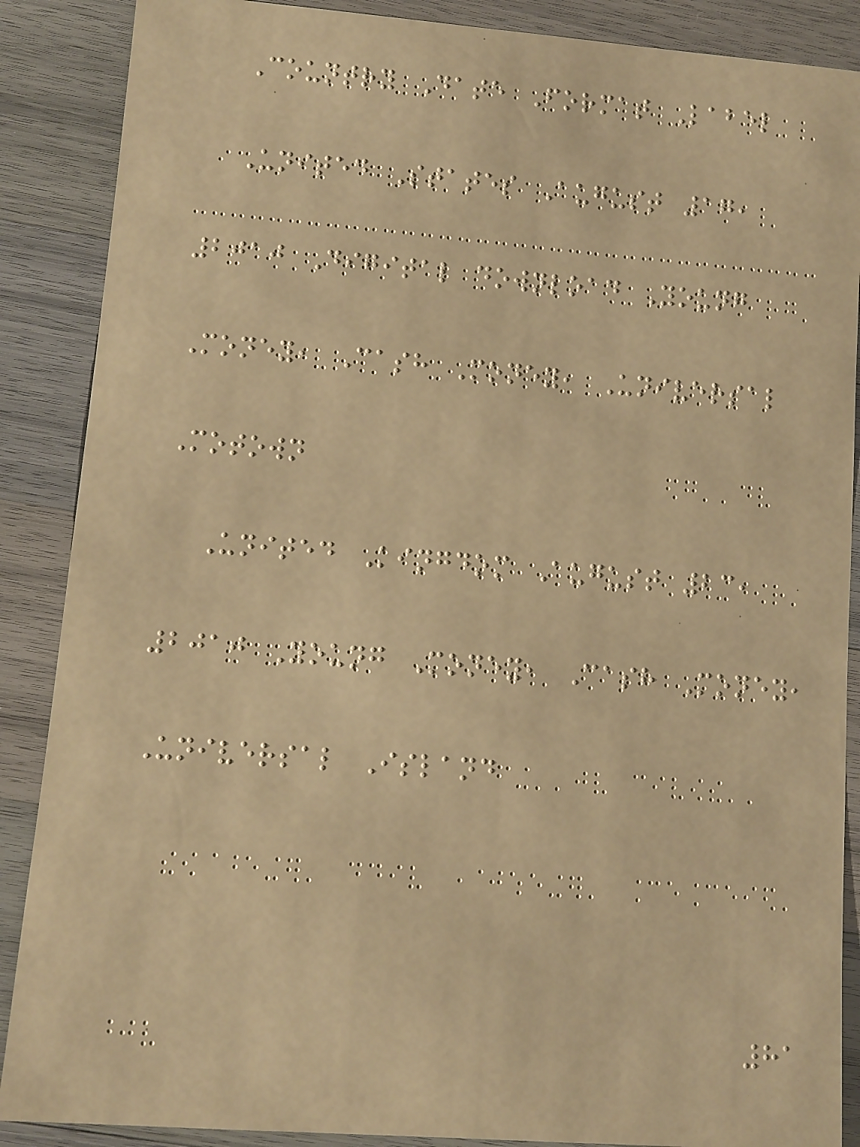Country Date Format Label
United States August 17,
2010 Digital download Young
Money, Cash Money, Universal
Motown
United Kingdom August 23,
2010 Young Money, Cash Money,
Universal Island
81
